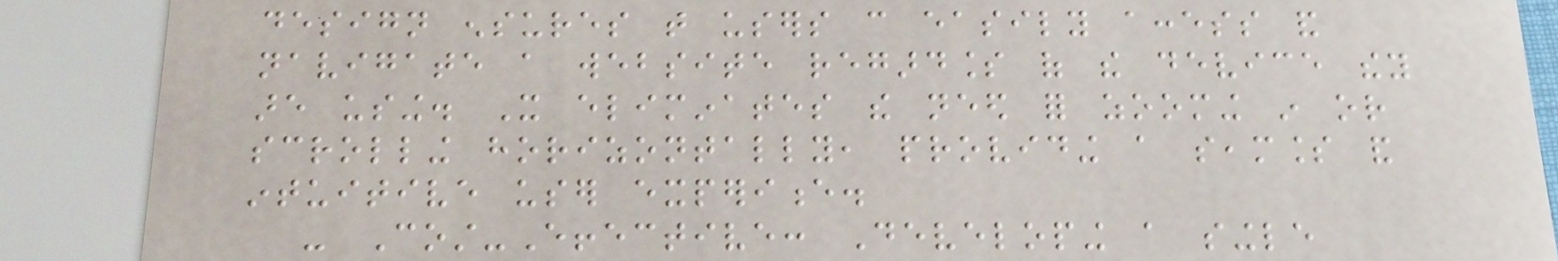design ensures that users can easily access and
navigate a website regardless of the device they
are using. It eliminates the need for zooming in or
scrolling horizontally, providing a seamless and
intuitive user experience.
- Cost-Effective: Developing a single
